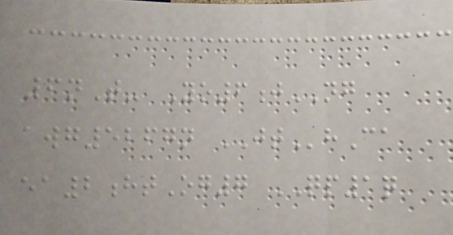6nT- Yo6jNG
awg5267n JThCa
ea2htOg7 QP1q
